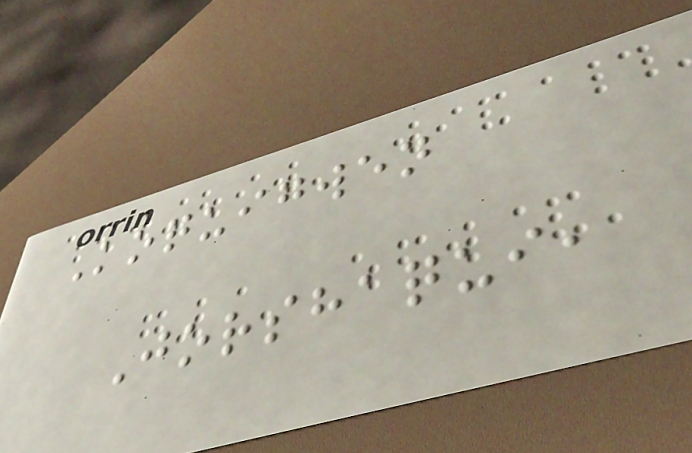Koquigwen
Jorshaqui,
